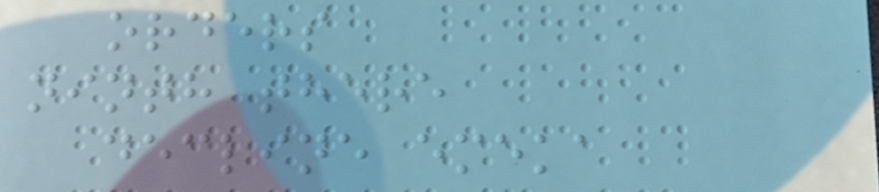orders
ninth there
decline emeka
